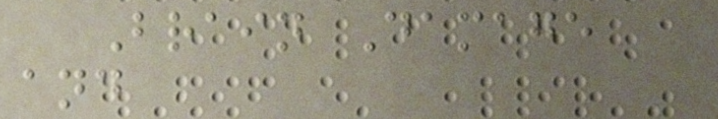Brain Damage
and
